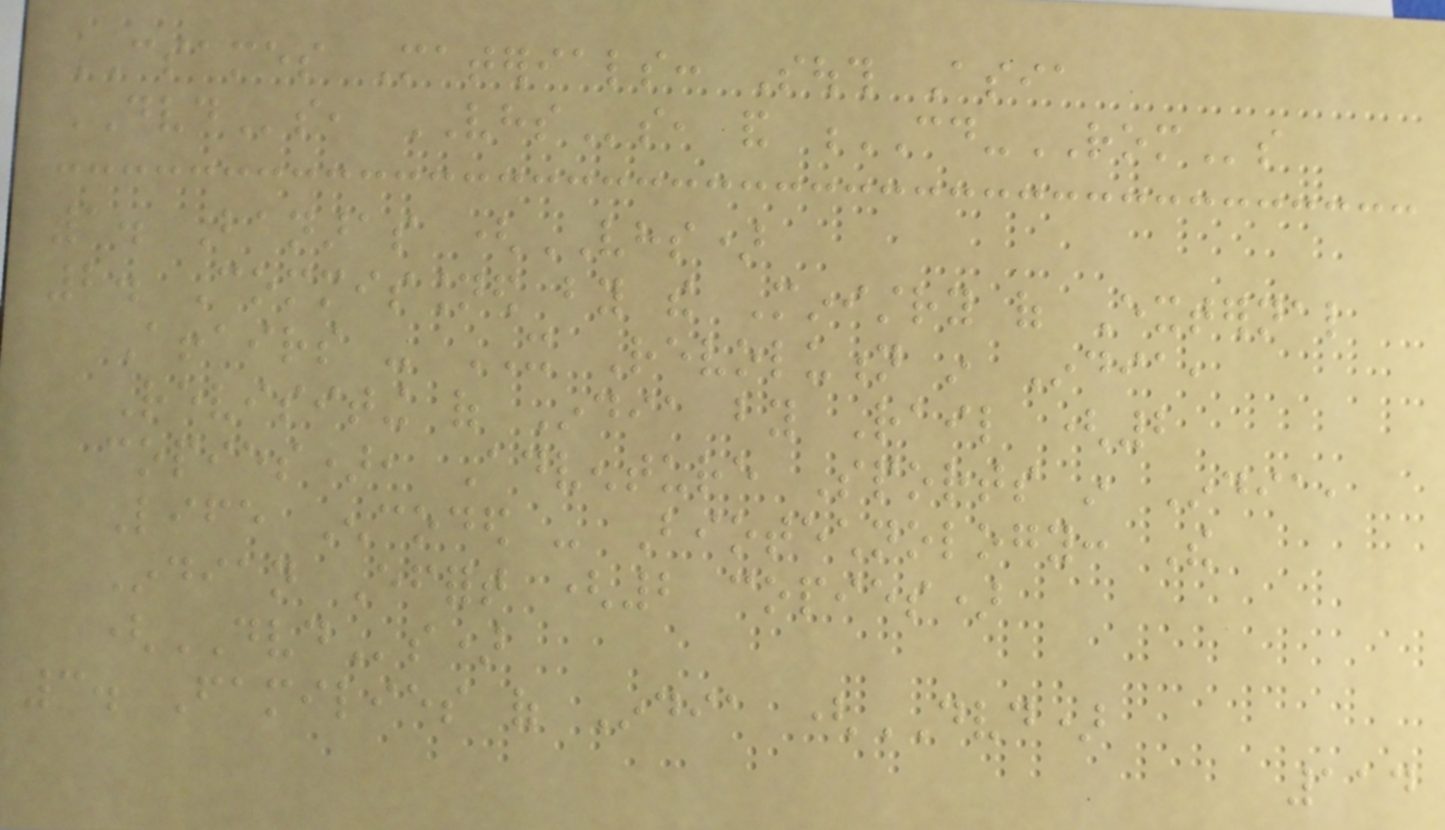CSAMES Materials: South Asia
DVDs, VHSs, and CD-ROMs
1. Banaras (VHS)
2. Commissioned by the Ministry of External
Affairs - IT Revolution in India,
Revisiting of India by Rail (2
copies), Adventure Sports in India,
Life Encoded - Biotechnology: The
Indian Effort (2 copies)
(DVDs)
3. Families of India (DVD)
114
